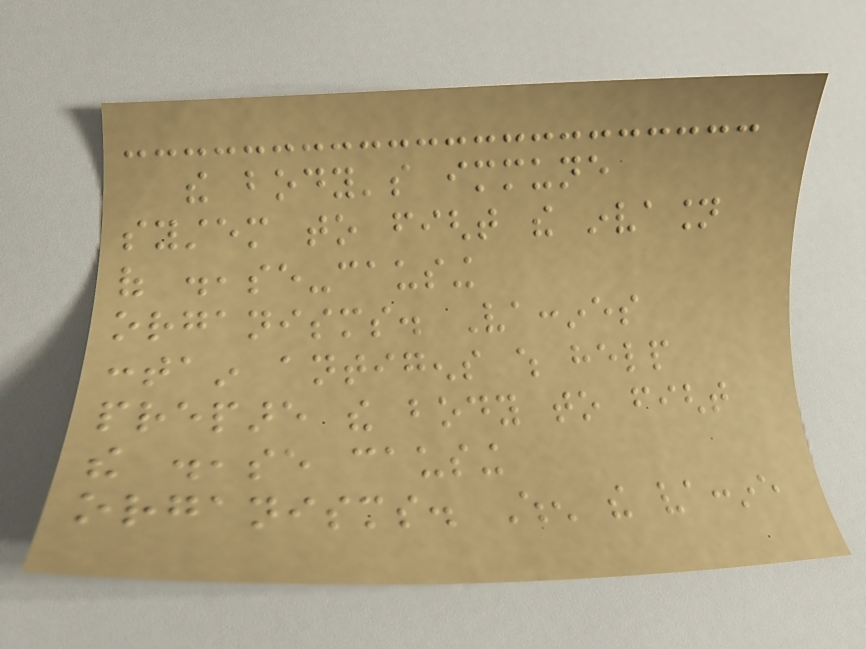the body's immune
system to fight the invasion
of disease-causing
organisms. Vaccines
contain antigens which help
prepare the body to fight
the disease causing
organisms. When the vaccine
